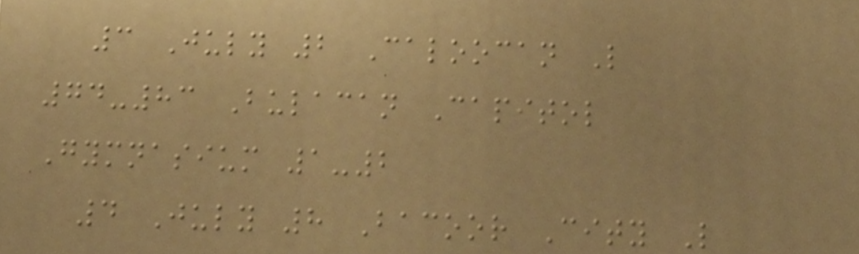3 July 2 Caloocan L
74-83 Bulacan Capitol
Gymnasium 1-2
4 July 8 Bacoor City L
